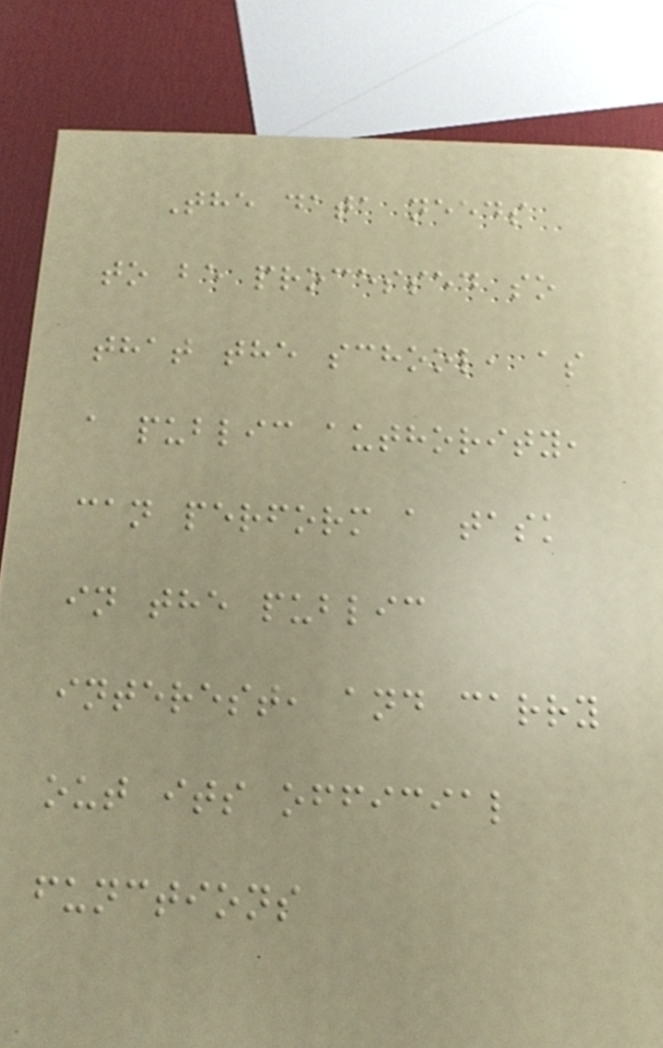The data needs
to be processed so
that the school, as
a public authority,
can perform a task
in the public
interest, and carry
out its official
functions
